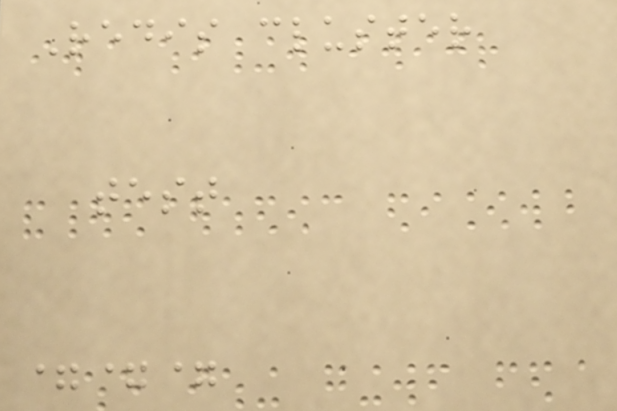Redis cluster
test
===
